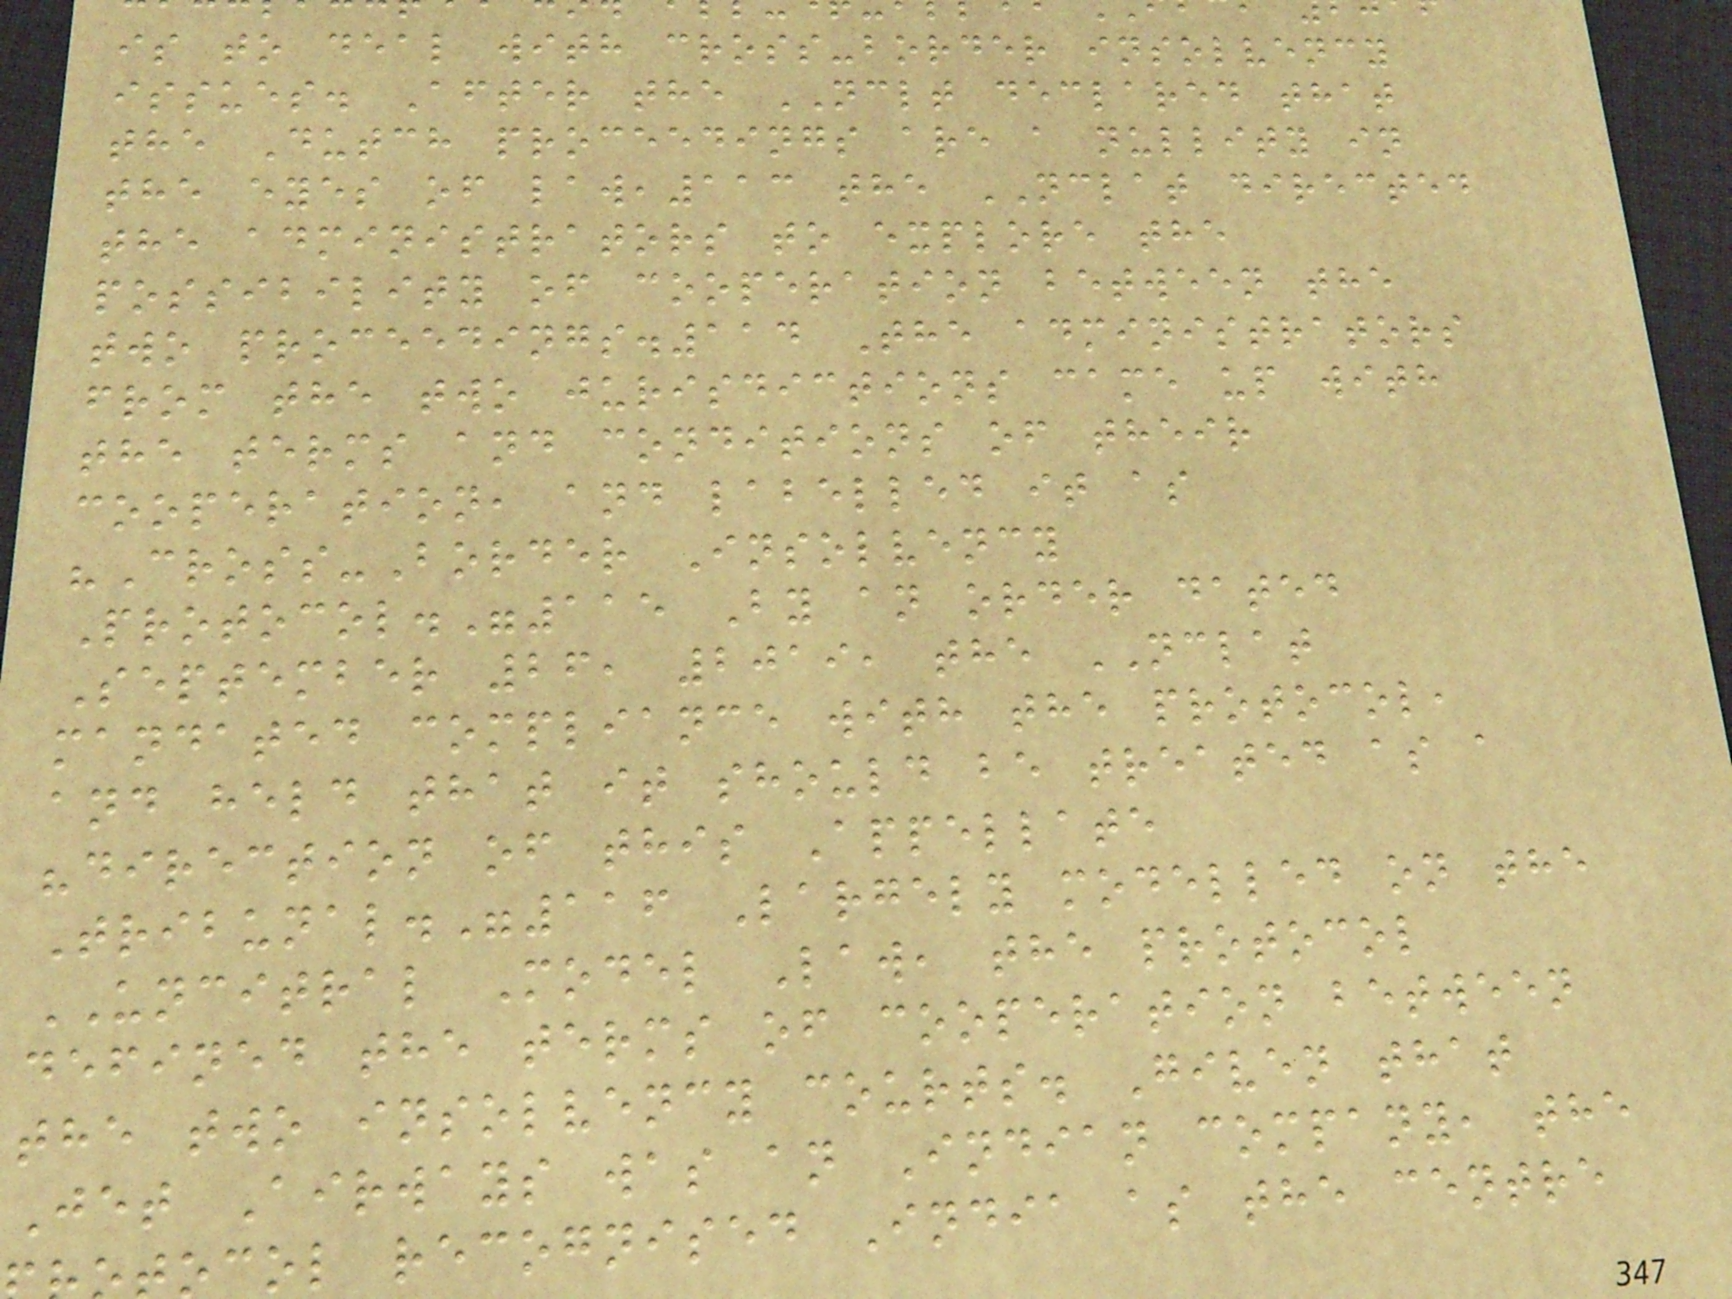is to deal with cross-border insolvency
issues. After the NCLT declared that
the Dutch proceedings are a nullity in
the eyes of law,113 the NCLAT directed
the administrators to explore the
possibility of cooperation between the
two proceedings.114 The administrators
from the two jurisdictions came up with
the terms and conditions of their
cooperation, and labelled it as
"Cross-Border Insolvency
Protocol."115 By an order dated
September 26, 2019, the NCLAT
mandated compliance with the protocol,
and held that it should be treated as a
"direction of this Appellate
Tribunal."116 Largely modelled on the
UNCITRAL Model Law, the protocol
defined the terms of cooperation between
the two insolvency courts. Given that
Jet Airways was an Indian company, the
ocol recognised India as the centre
